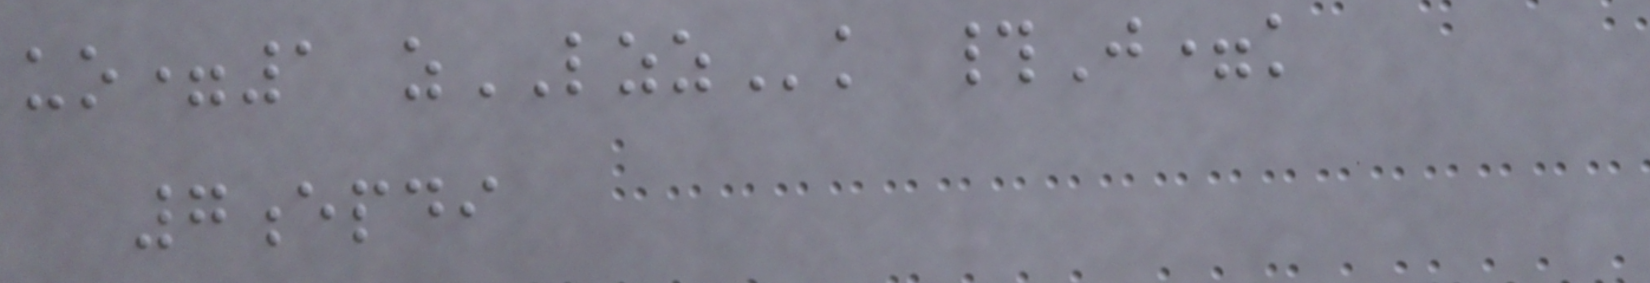uo=1 zLZZk #J=k
7epdi
